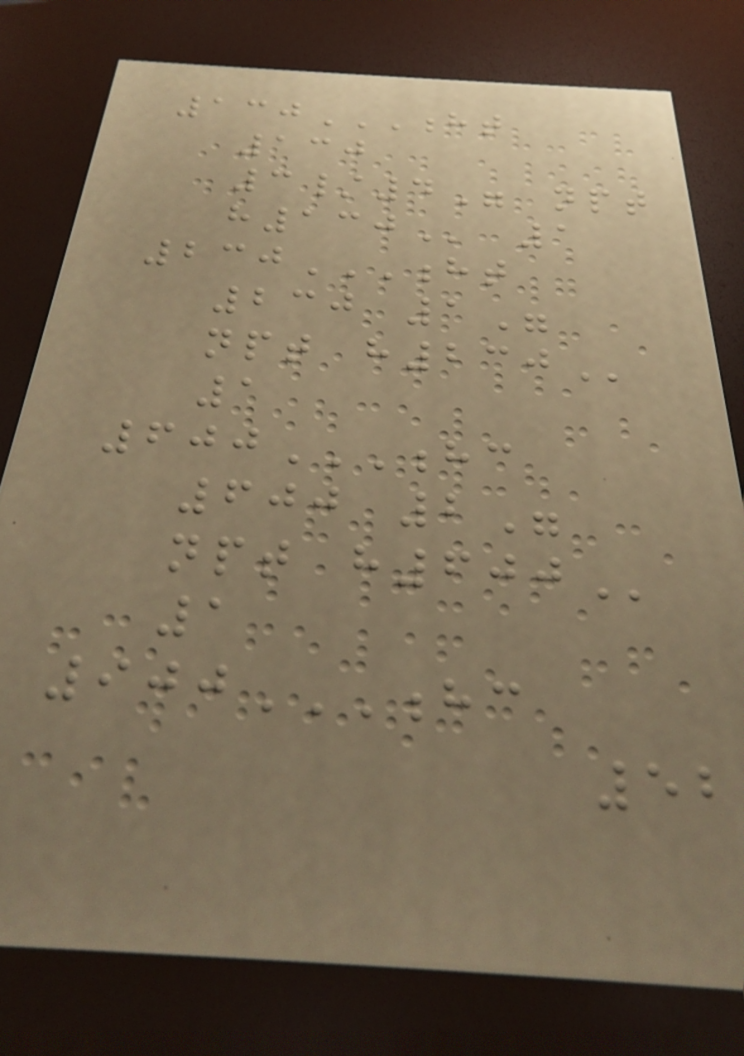130HT
130
3/4" NPT
H130 1
230HT
230 1"
NPT H230
1
600HC
600 2"
NPT H600
1
900HC
52
